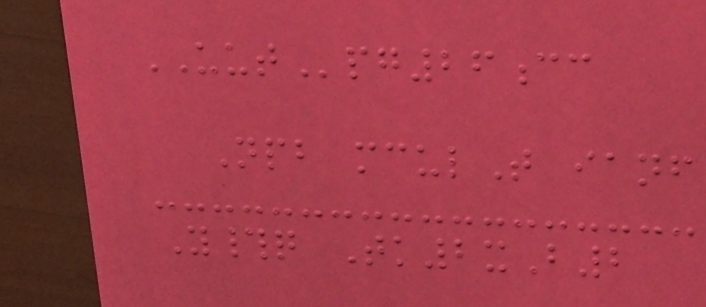UUTpg26cc
Npb mculT ianf
Y#q Tk2xB2
